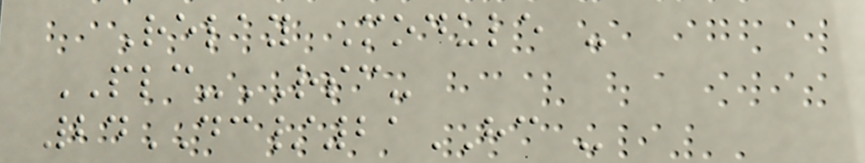Relay Module -
PLC-RSC-
24DC/21HC -
